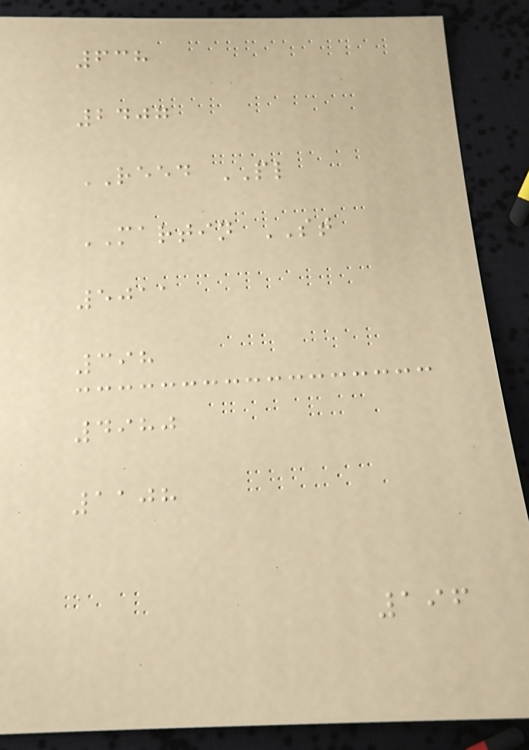638
2407
REED PL
MARTIN ST
5011
398
4980
1108
196
